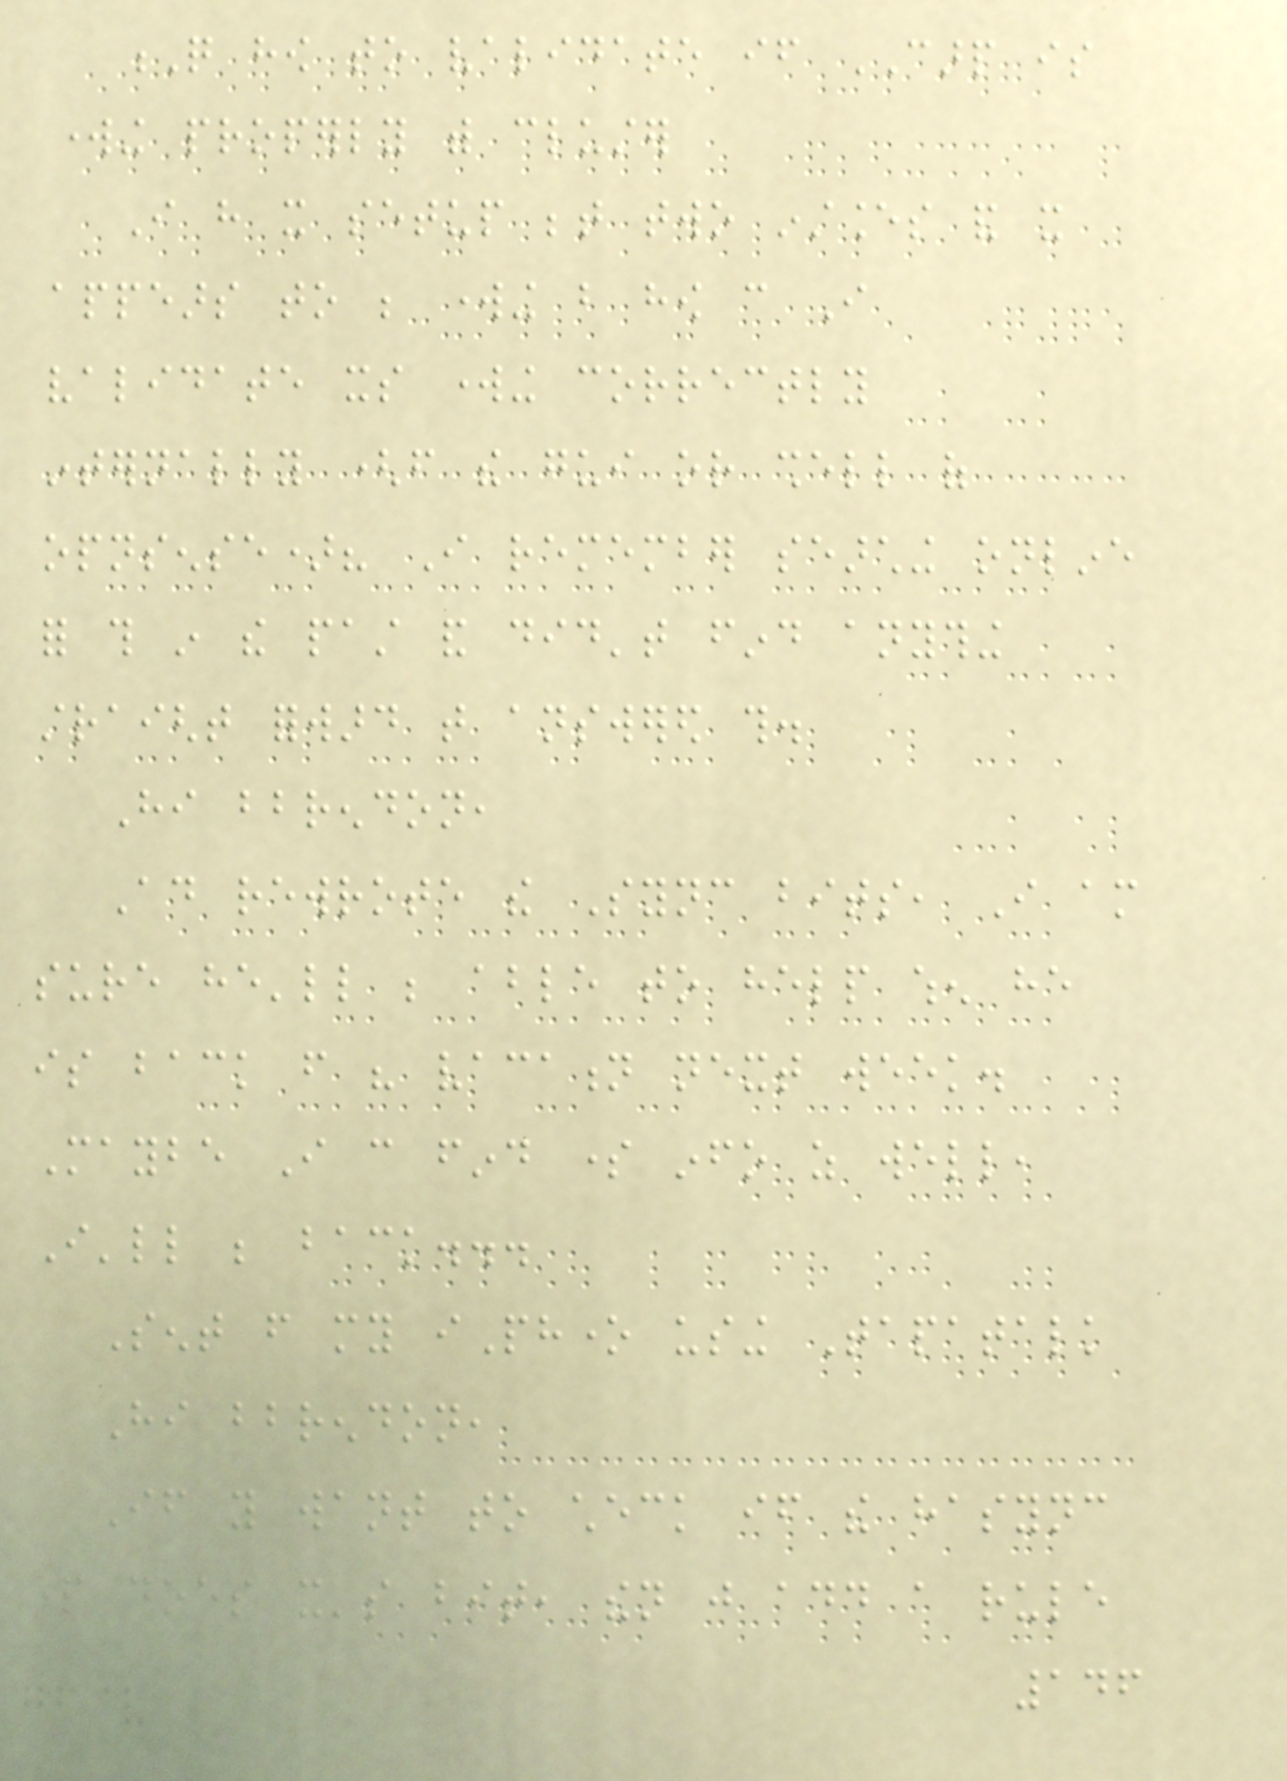Q how to validate if CARP is
working properly with cluster
I have it setup between two instances and it
appears to be working but how can I
validate its working correctly
internally (from the gui or shell of
opnsense)? I remember searching online
for this in the past and did't find anything
straight forward that answered this.
Hi bbrendon,
Ad rewrote the Sync bits, I am
sure he'll be able to help when he
is back from his vacation next week.
Maybe I can find some info as well,
I'll be back...
Sent from my iPhone using Tapatalk
Hi bbrendon,
If you want to check if the hasync
part does it's bit, then just add a rule
146
